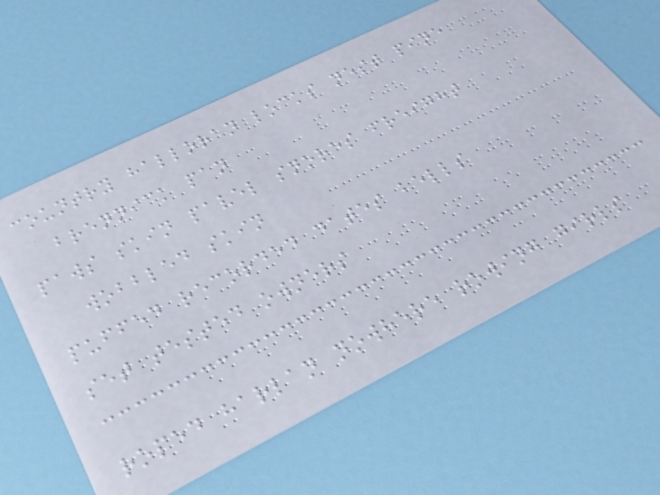country halloran locks nest pine
brennick pan
paws skin pavel snores freight
wobbled skin
puffed recorded dates bells
set tested owners
roped harlan nowhere rowing girls
